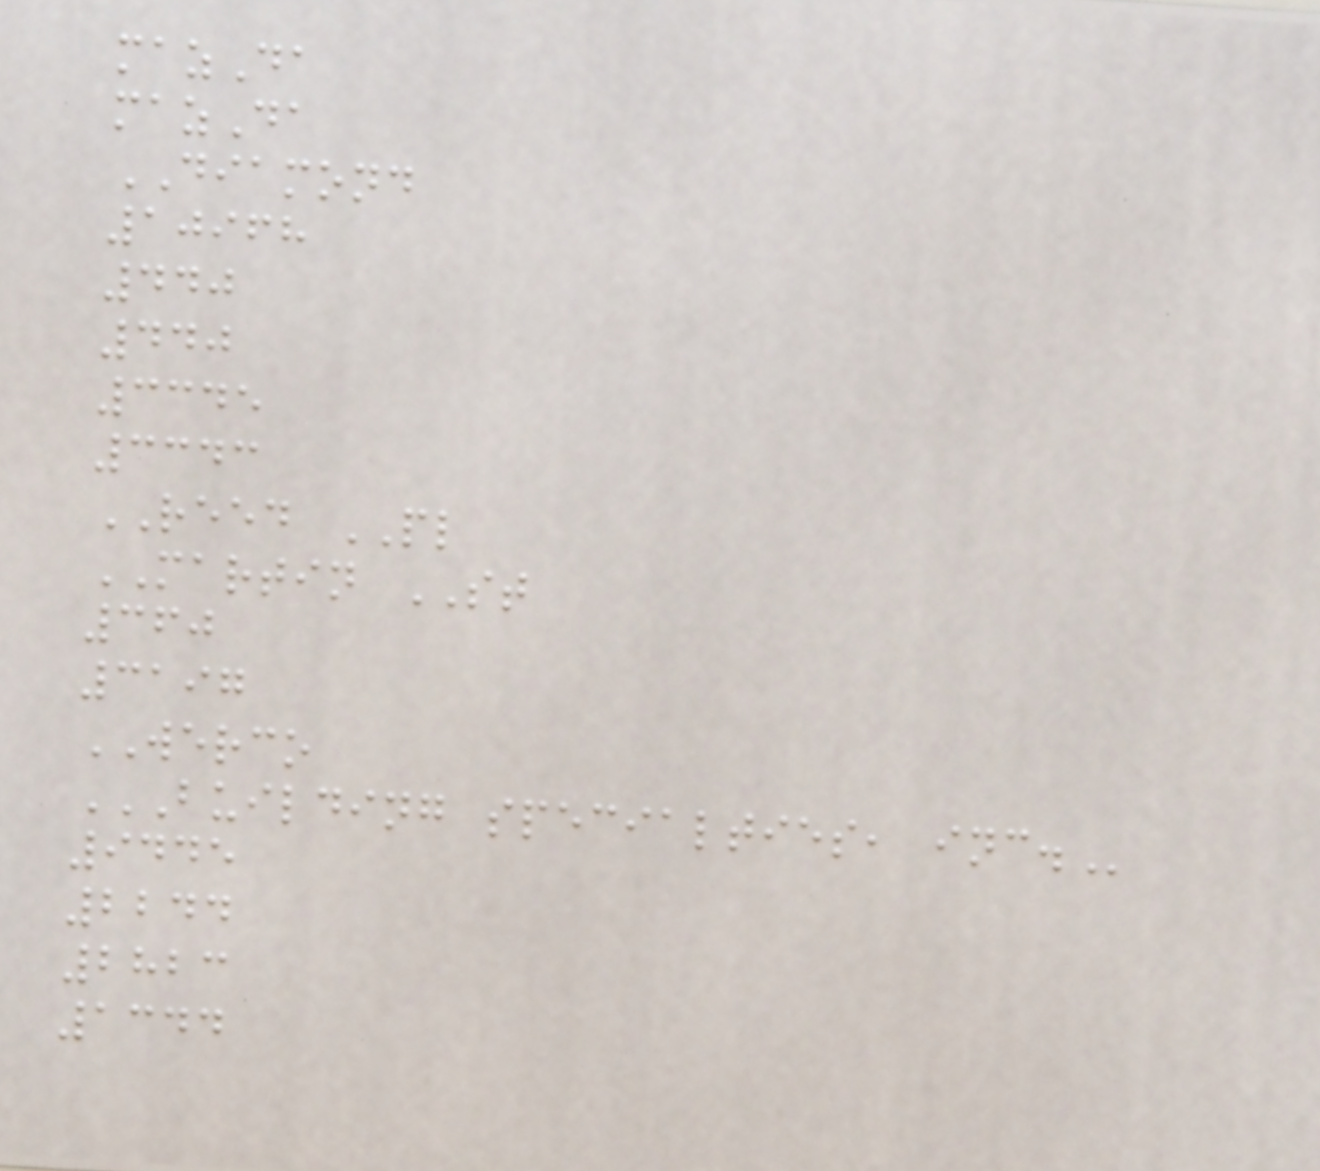mazDa
mazDa
DIAMOND
10968
440
440
3345
3343
REED PL
MARTIN ST
360
3197
WERCO
BUILDING SPECIALTIES, INC.
9445
2244
2823
1344
